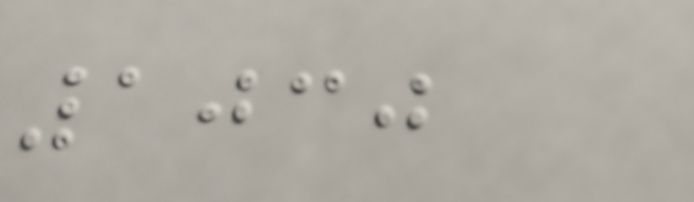1030
